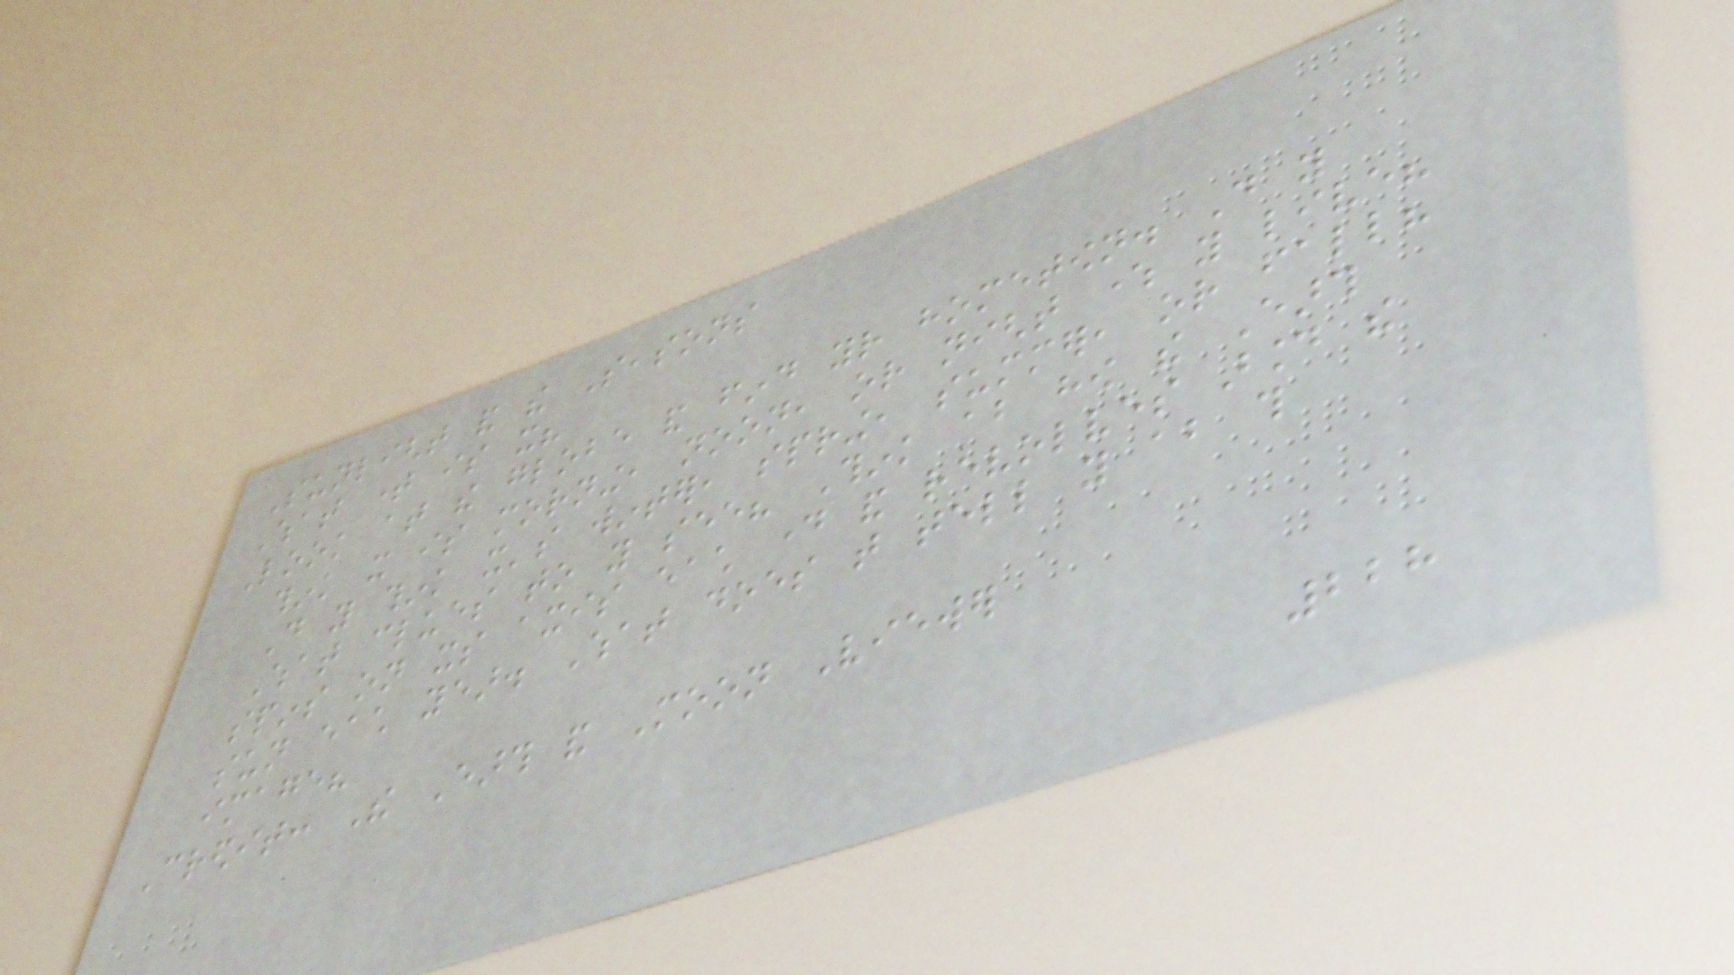Sunlight and the Seasons
What time is it?
Look at the globe and find your hometown. Do you
think it is morning, noon, or night where you live?
Do you think it's winter, spring, summer, or fall?
What clues to you see? Think about how the Earth
spins on its axis each day and revolves around the
sun each year. What does that tell you about this
image?
Credit: The Earth and Moon Viewer
228
